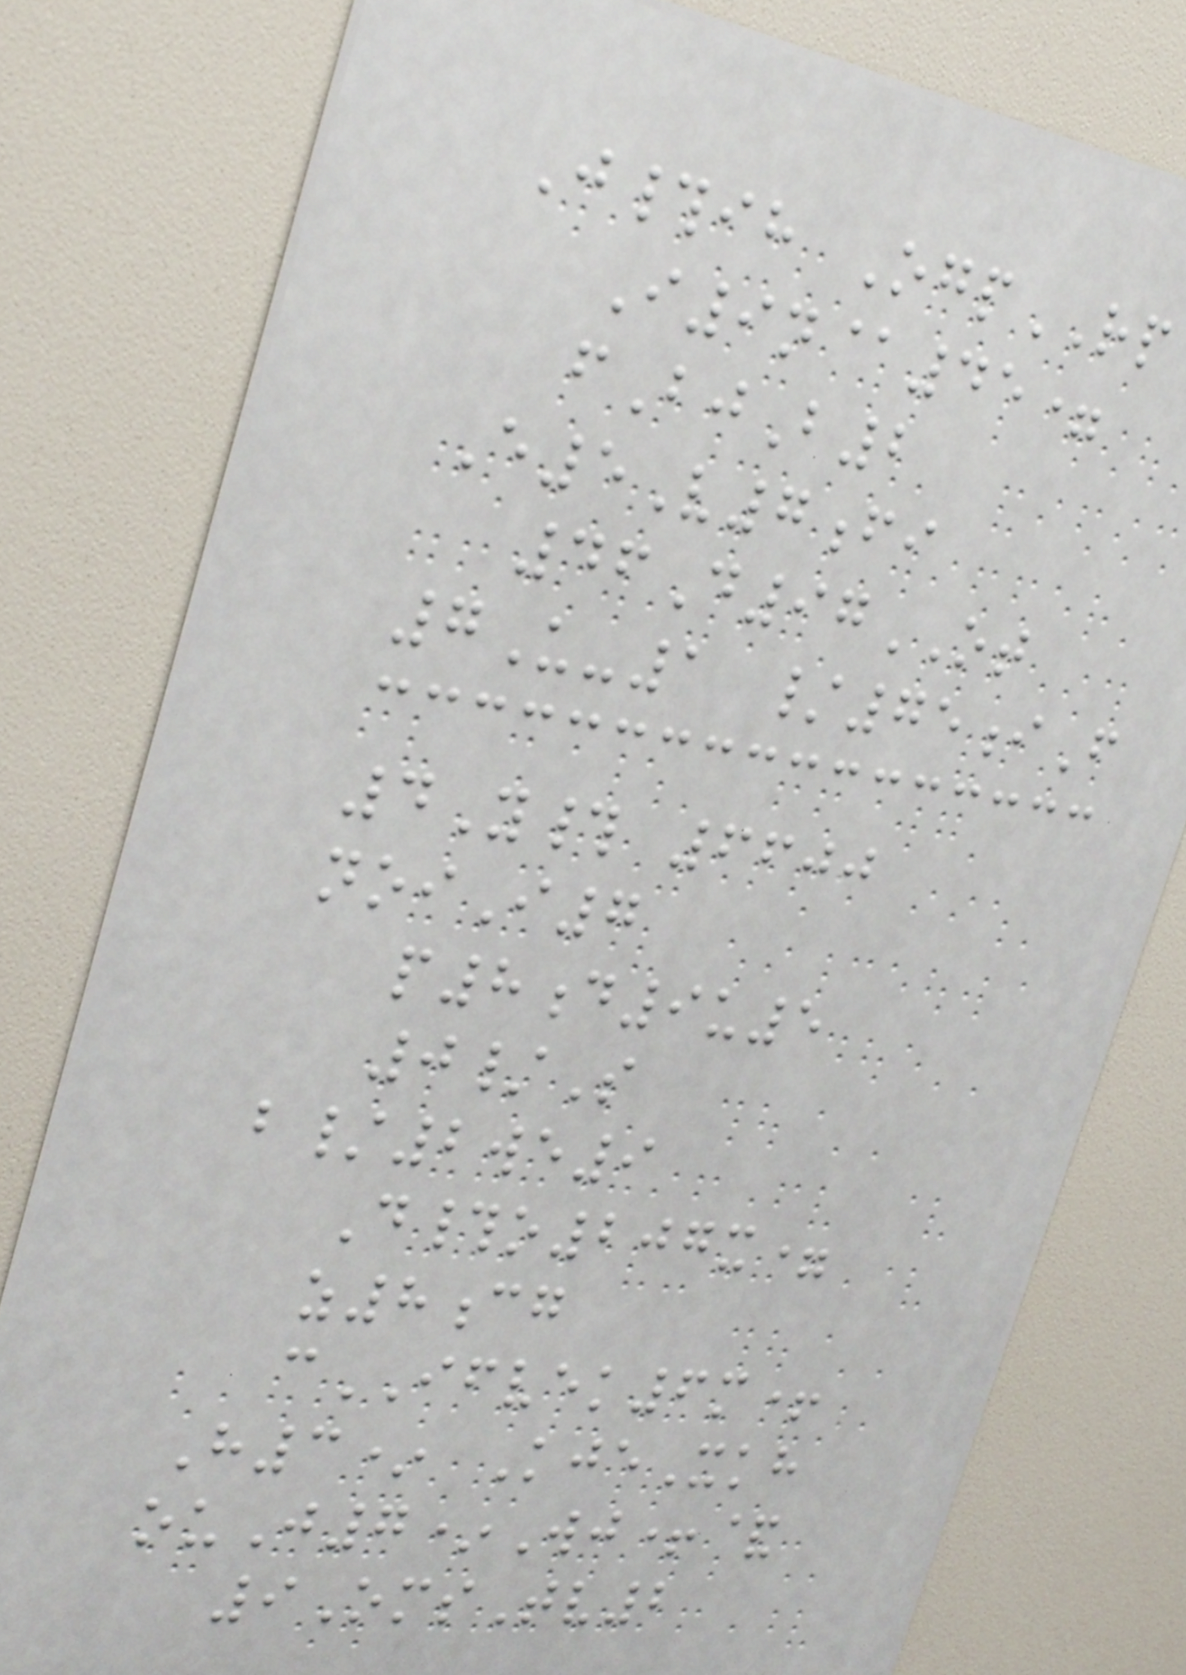J#ih OgpRP
I9n@45=
fBjB2
E5V7fi
46D97OT
7U-1 /75iF
4Y# 6600
noiI7
p8d9u5
0/S
b/2we9
D#o207x=
z8cg
cIFVEK6m+
H3* KjeXkh
ouJ7*Wj+&
9OmsTv2
